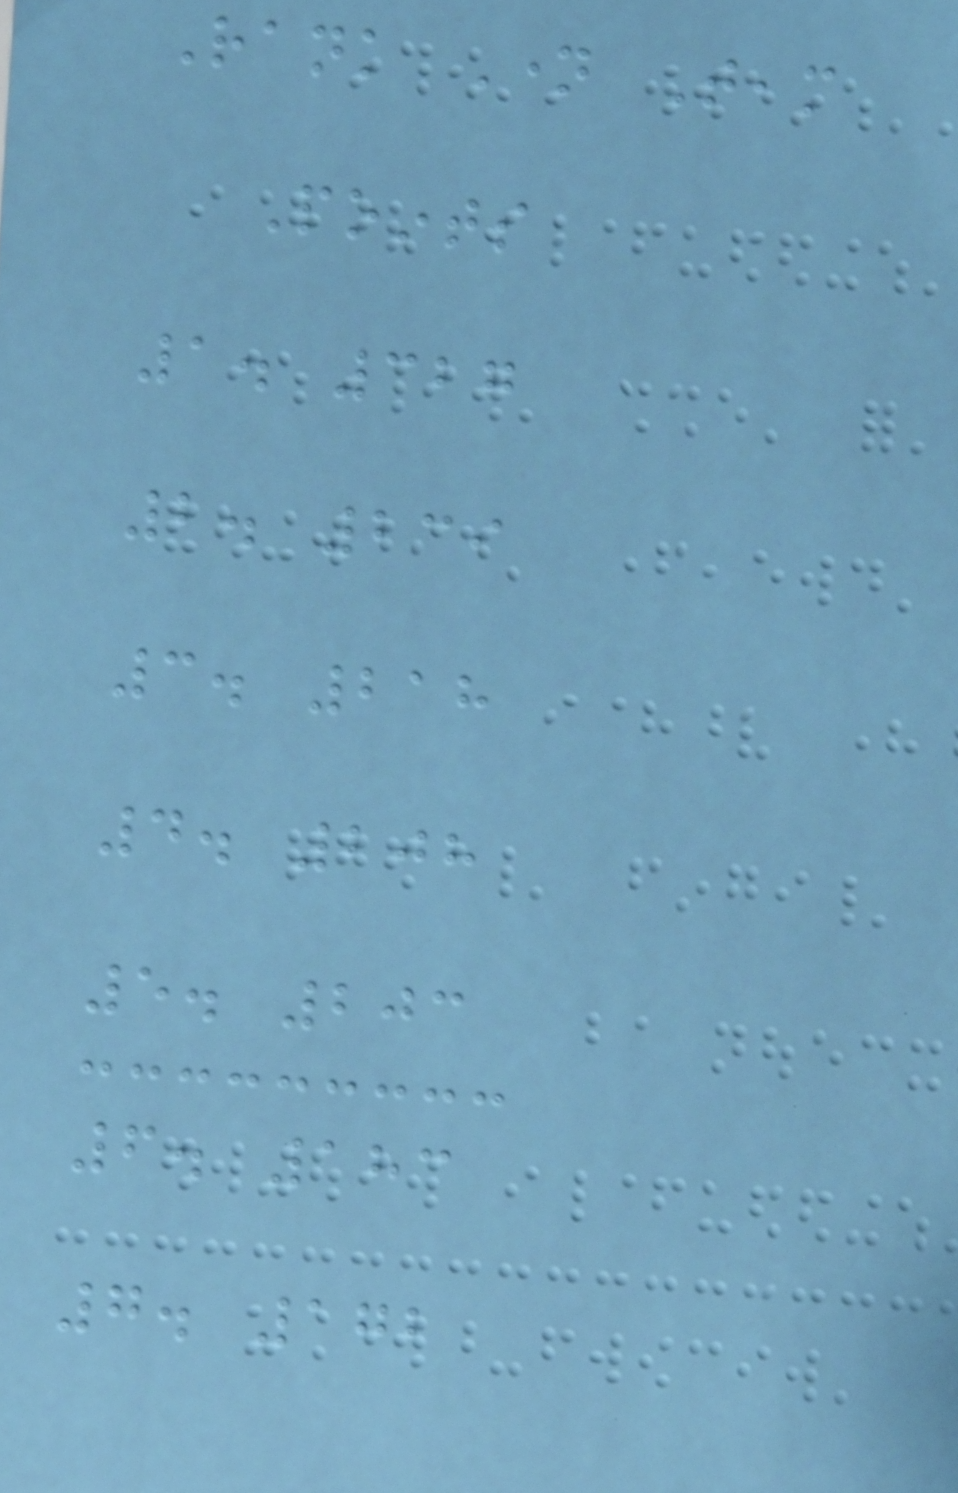Rank Name Team
Points
1. 327
2. 239
3. 218
4. 208
5. 203
6. 183
7. 172
